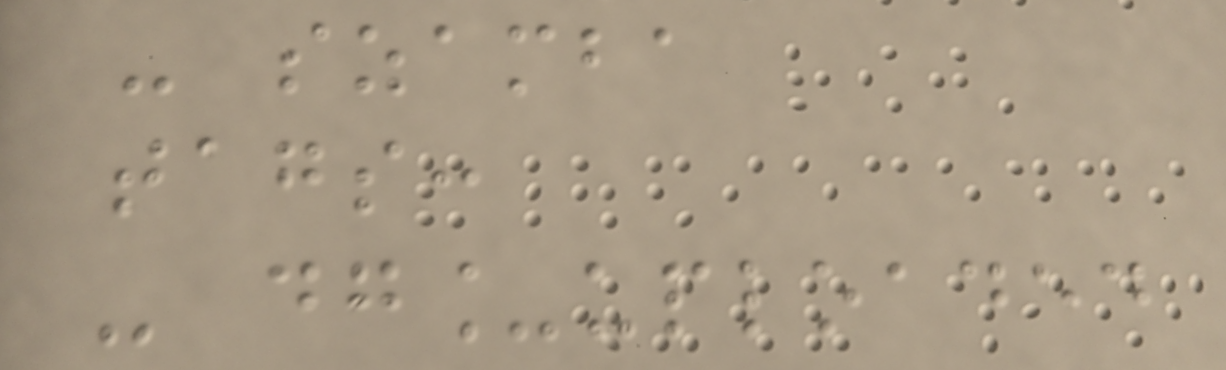- szamba
tags:
- dg_uploaded
